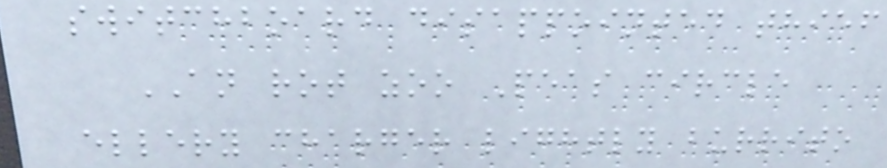switchboard disappointed thief
AN rot zoo Peas circle
ellery charger lightly burrito
